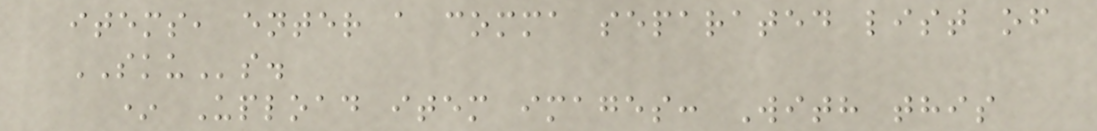items, enter a comma separated list of
SKUs.
* Upload item images: With this
